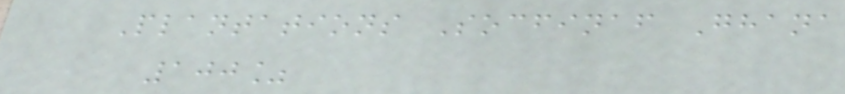Plantations Socfinaf Ghana
100%
